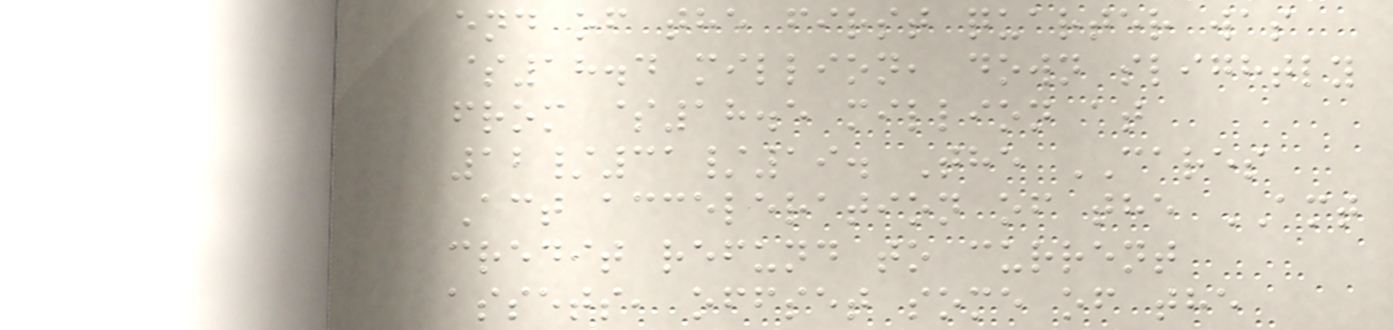end of the first quarter was
$18.4 million, down slightly
from $18.5 million at
12/31/19. The CARES
Act acceleration of the AMT
credit refund to current
assets, offset some of the
